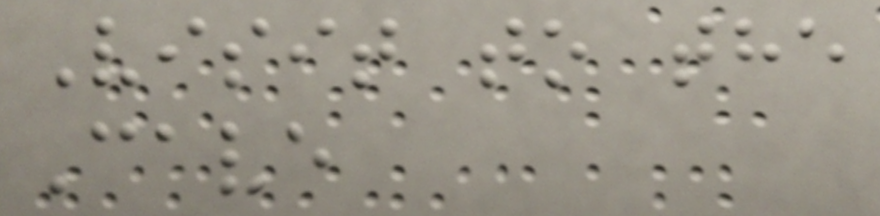Visit to the
Cave
